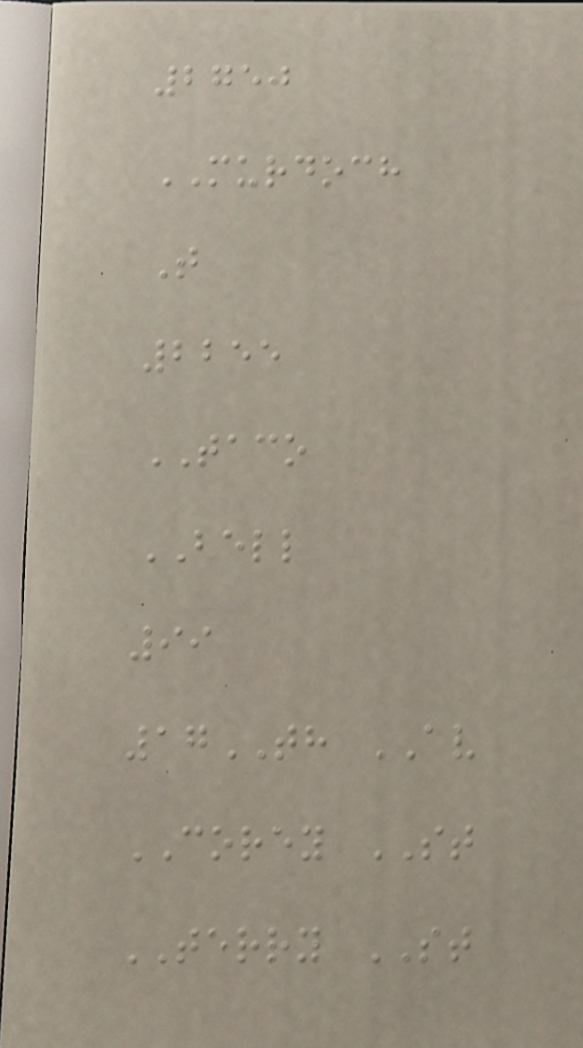2750
MURDOCH
T
2255
TACO
BELL
99
17TH AV
COREY ST
TERRY ST
